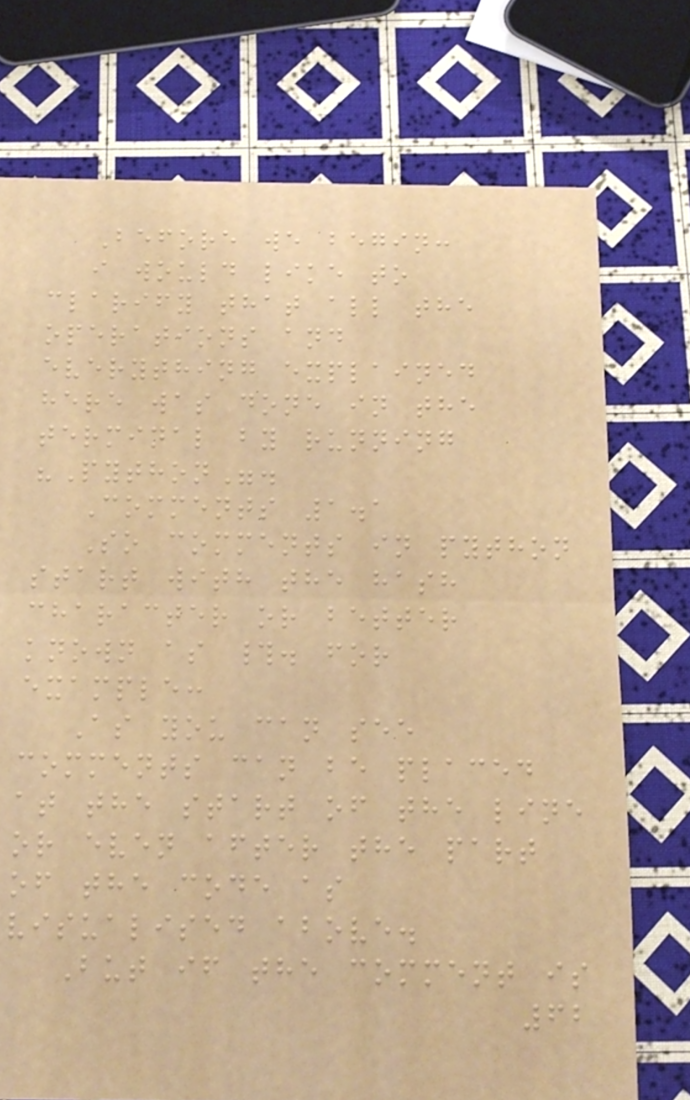Before we begin:
i would like to
clarify that all the
operations and
everything explained
here was done in the
terminal by running
"Python".
Comments 1.1
So comments in python
start with the hash
character or better
known as #. for
example:
As you can see
comments can be placed
at the start of the line
or even after the part
of the code as
visualised above.
But if the comment is
62
